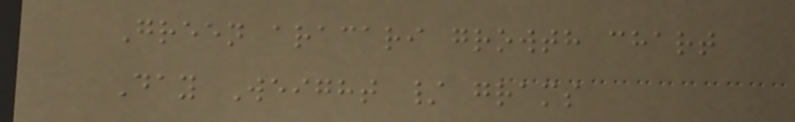Green aracari growth chart
Day Weight / grams
